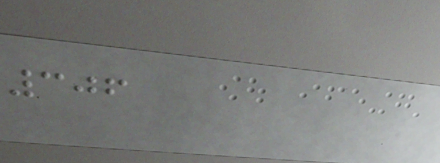306
